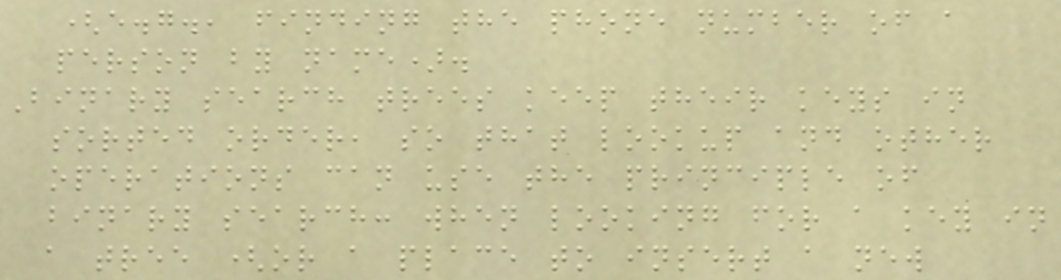(e.g., finding the phone number of a
person by name).
Binary search trees keep their keys in
sorted order, so that lookup and other
operations can use the principle of
binary search: when looking for a key in
a tree (or a place to insert a new
